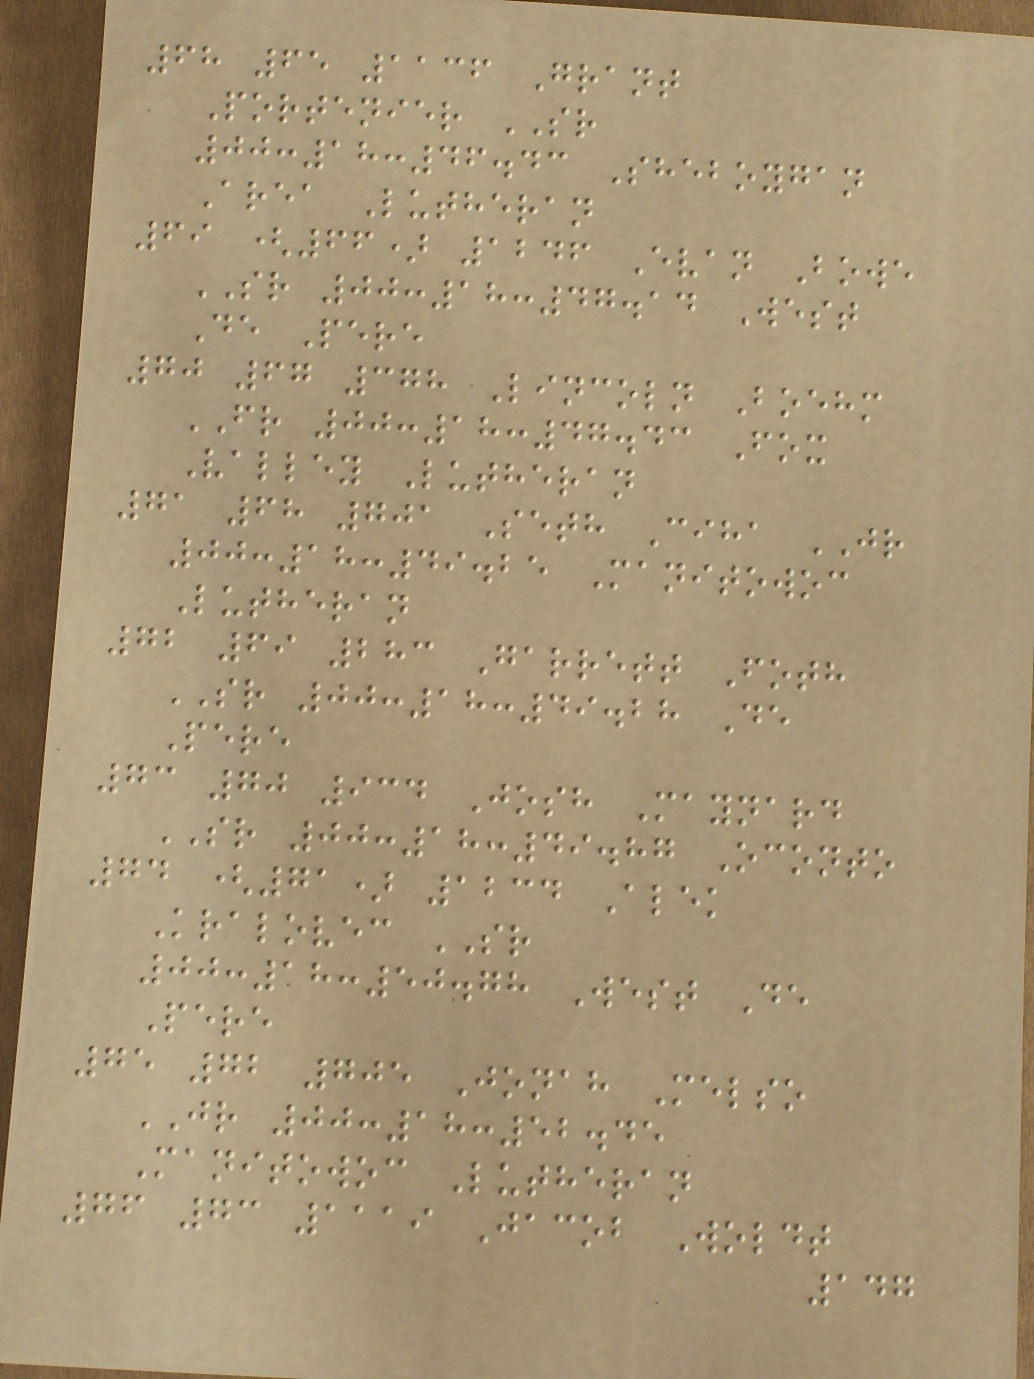68 65 1136 Grant
Portenier SR
00:18:46.43 Sheboygan
Area Lutheran
69 (66) 1246 Evan Bowe
SR 00:18:47.14 West
De Pere
70 67 378 Lincoln Boehm
FR 00:18:47.43 Fox
Valley Lutheran
71 68 701 Seth Ciha JR
00:18:49.25 Manitowoc
Lutheran
72 69 283 Garrett Foth
SR 00:18:49.28 De
Pere
73 70 934 Josh Maynard
SR 00:18:49.87 Oconto
74 (71) 1234 Alek
Kralovec SR
00:18:50.78 West De
Pere
75 72 705 Jonah Melso
JR 00:18:52.45
Manitowoc Lutheran
76 73 1119 Jacob Woldt
147
